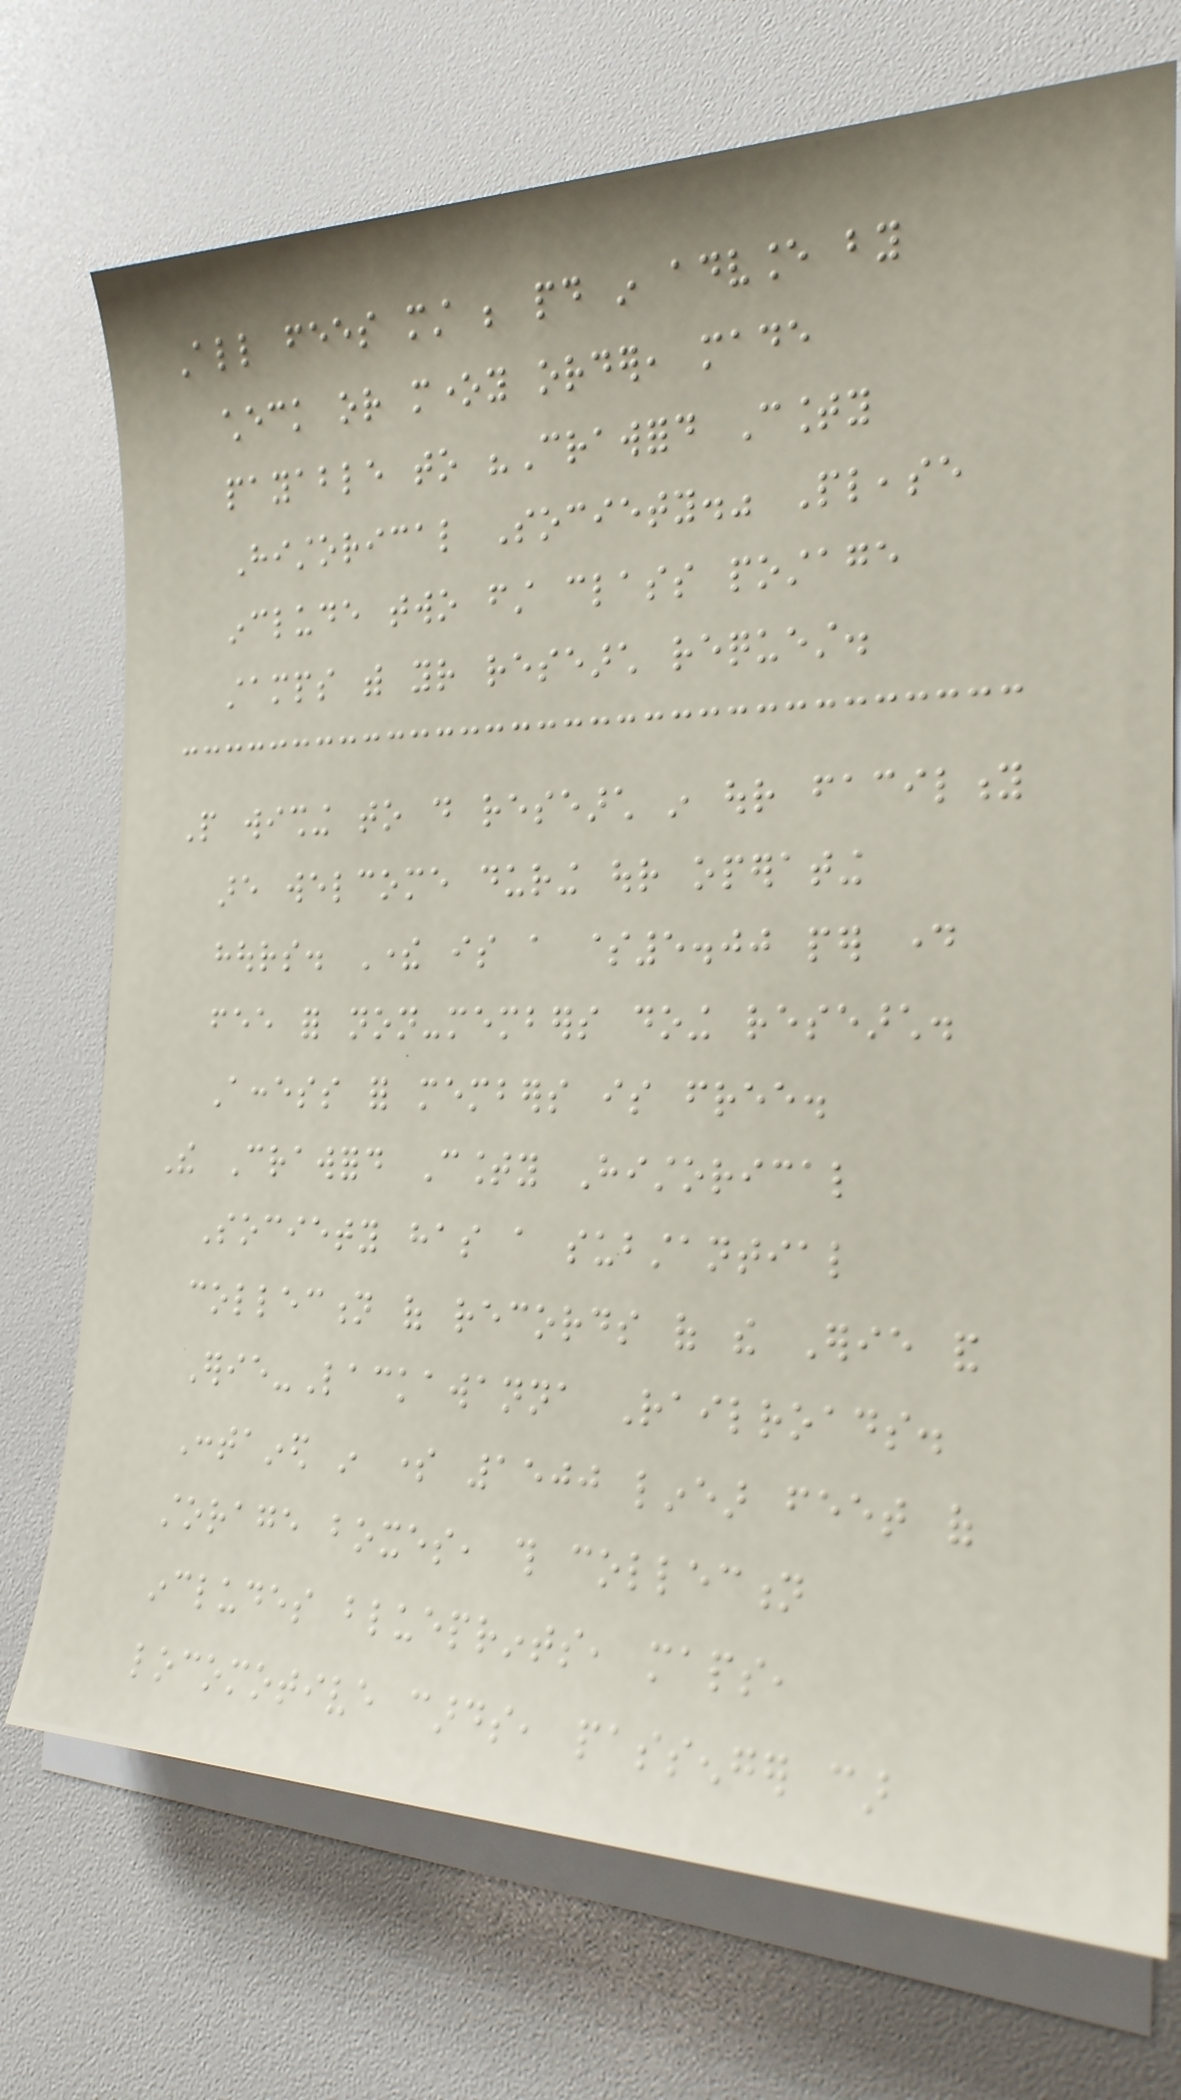All fees must be paid in advance by
check or money order, made
payable to "Crawford County
Historical Society." Please
include two first class postage
stamps with your research request.
People wishing to do research in our facility
are welcome during our operating
hours. There is a $5.00 per day
fee for non-members doing research.
Access for members is free.
The Crawford County Historical
Society has a substantial
collection of records of the Erie and
Erie-Lackawanna Railroads.
Contained in some 1500 linear feet of
storage boxes, this collection
includes blueprints, maps,
locomotive cards, passenger car
